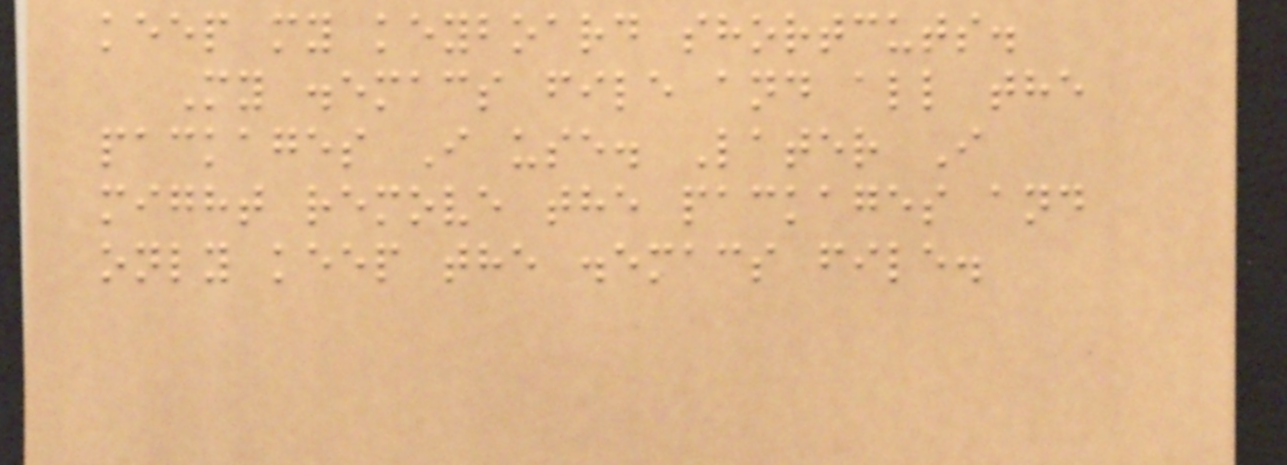keep my keyboard shortcuts.
My .emacs file and all the
packages I use. Later I
might remove the packages and
only keep the .emacs file.
